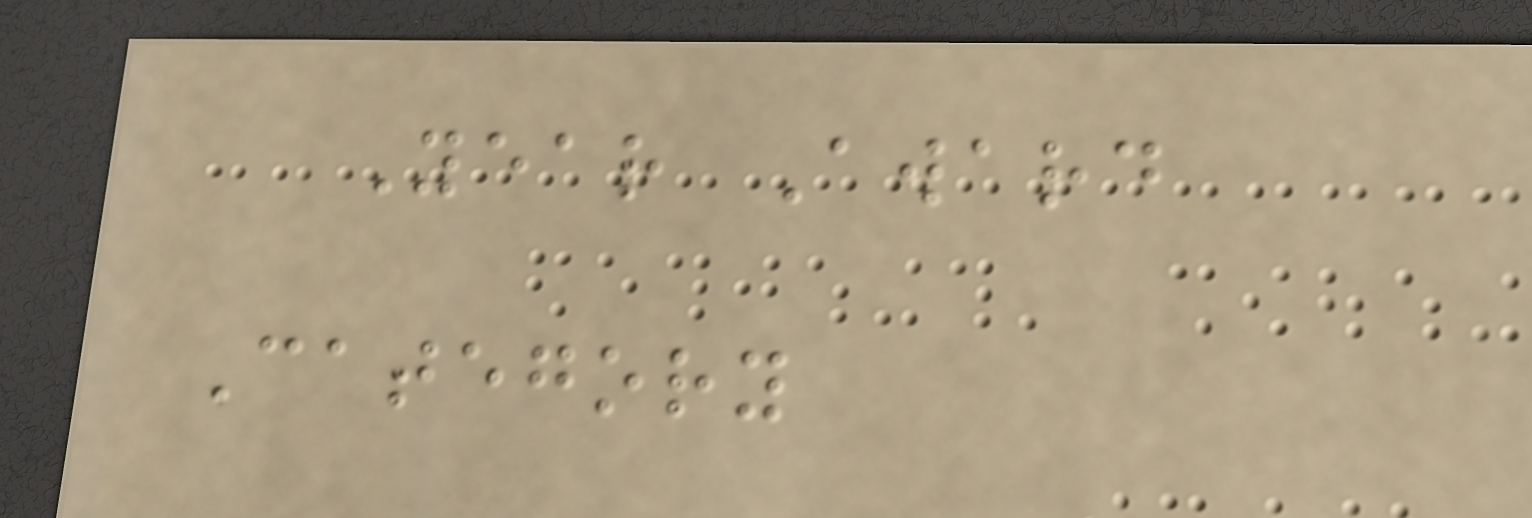Year Award
Category
